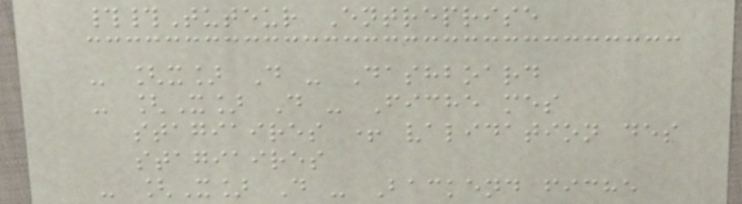##Tuteur Entreprise
- [x] D - Dashboard
- [X] D - Fiche mes
stagiaires + validation des
stagiaires
- [X] D - Backend fiche
